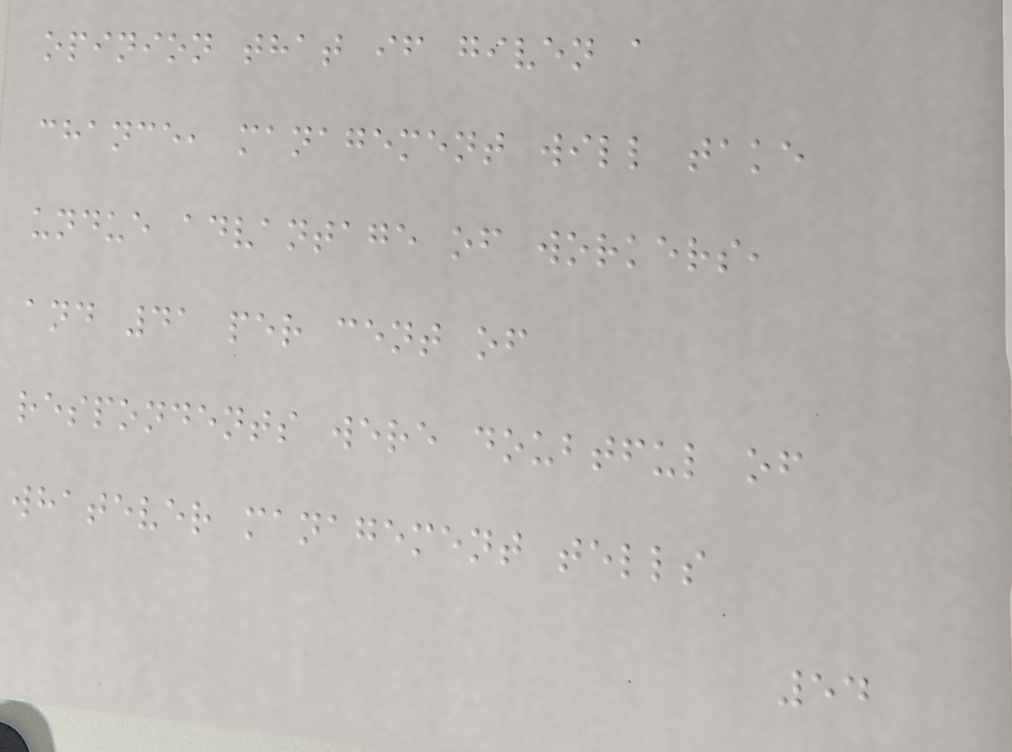opinion that if given a
chance, management will take
undue advantage of workers,
and 41 per cent of
respondents were doubtful of
whatever management tells
54
